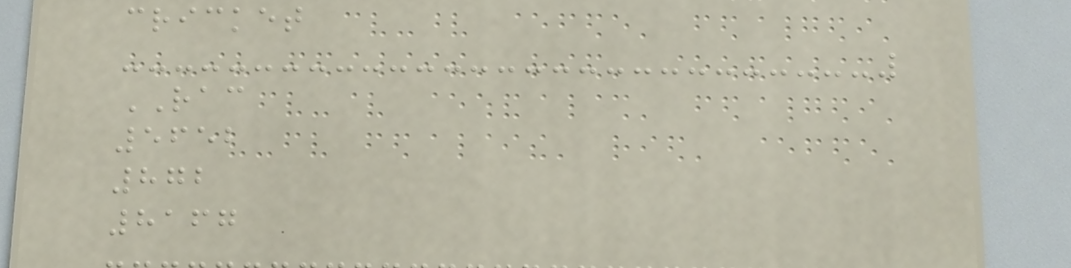cricket
RAC
5652
872
8167
